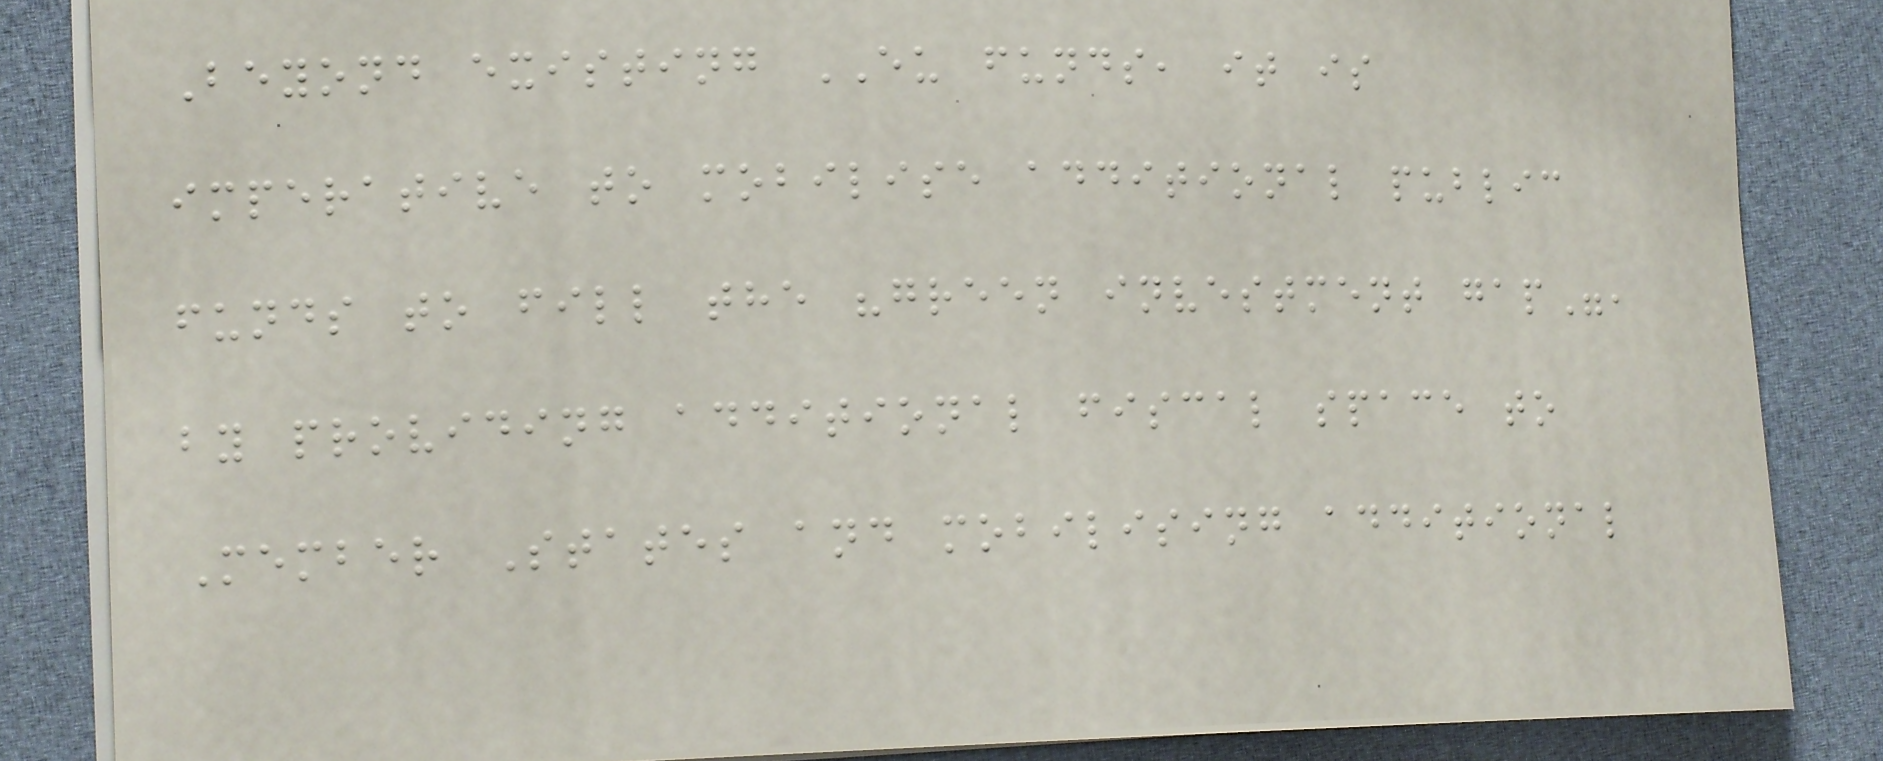Beyond existing EU funds, it is
imperative to mobilise additional public
funds to fill the "green investment gap",
by providing additional fiscal space to
Member States and mobilising additional
